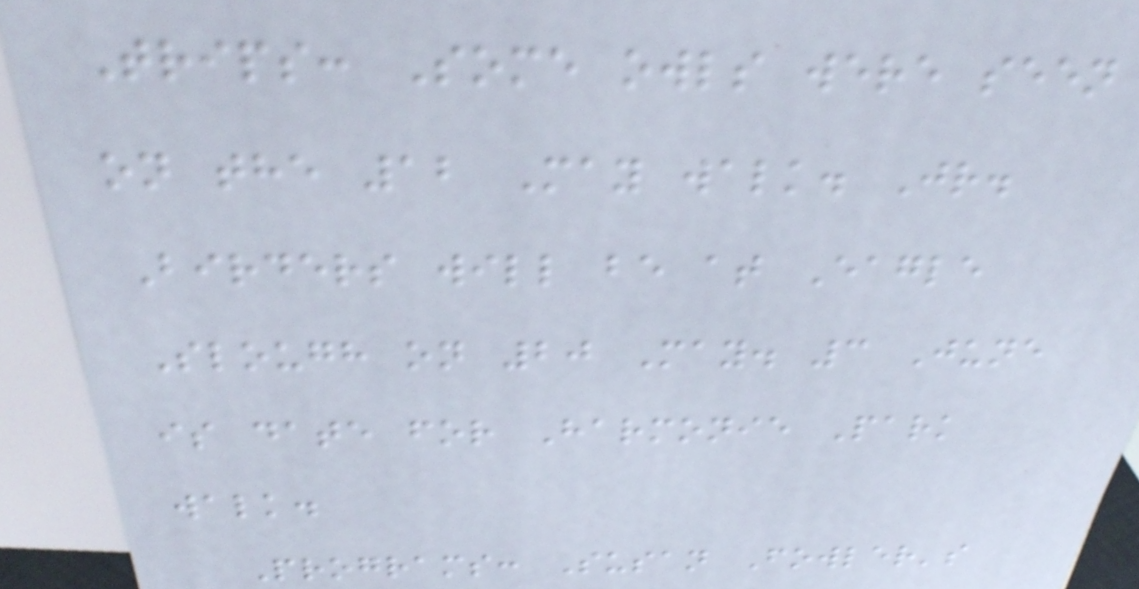Trips: Some owls were seen
on the 12 May walk. Jr.
Birders will be at Eagle
Slough on 20 May. 3 June
is date for Harmonie Park
walk.
Programs: Susan Fowler's
